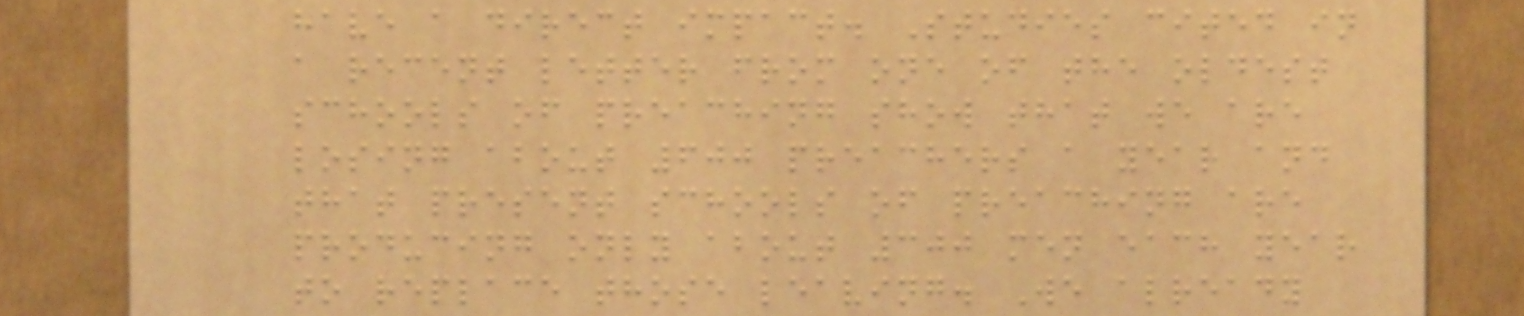have a direct impact. Studies cited in
a recent letter from one of the oldest
schools of preaching show that we are
losing about 600 preachers a year and
that present schools of preaching are
producing only about 300 men each year
to replace those leaving. We already
